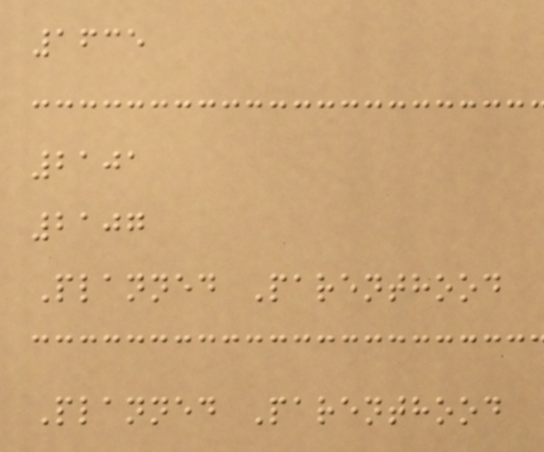1635
2101
2107
Planned Parenthood
Planned Parenthood
